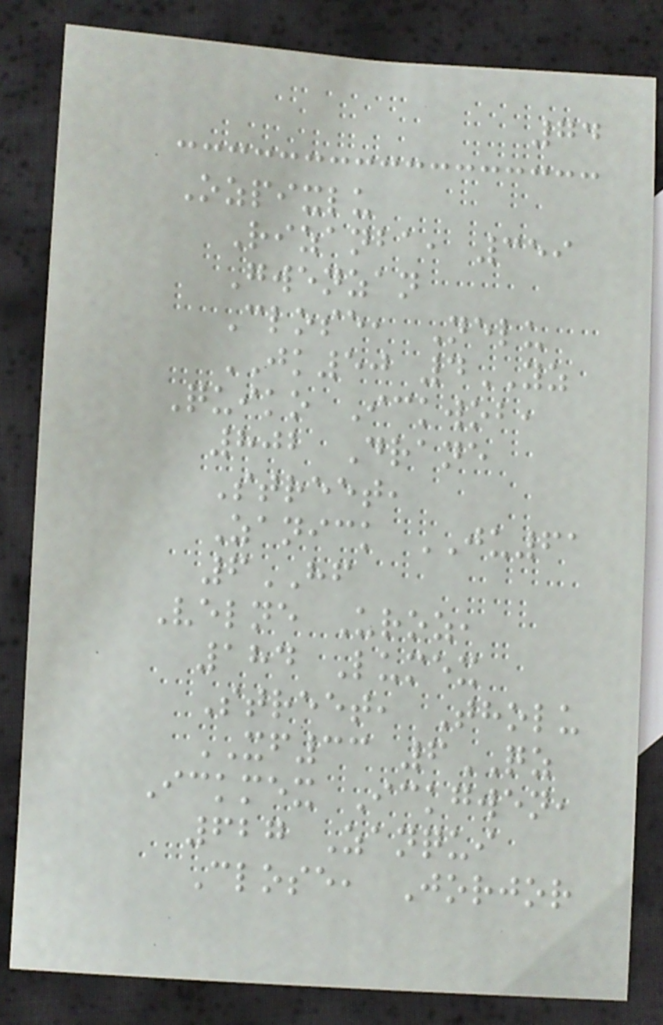74
Ozpixlu
Rizanba, 359
Gwenzan
Close, Nelu
JK50 4YZ
Quiko Ickwob,
802 Drane
Street,
Zanick JU61
6HF
Velne Uroz,
184 Lumex
Street, Tholu
XF33 6QZ
Ickmex Ickgwen,
627 Zanqui
Close, Jorjor
